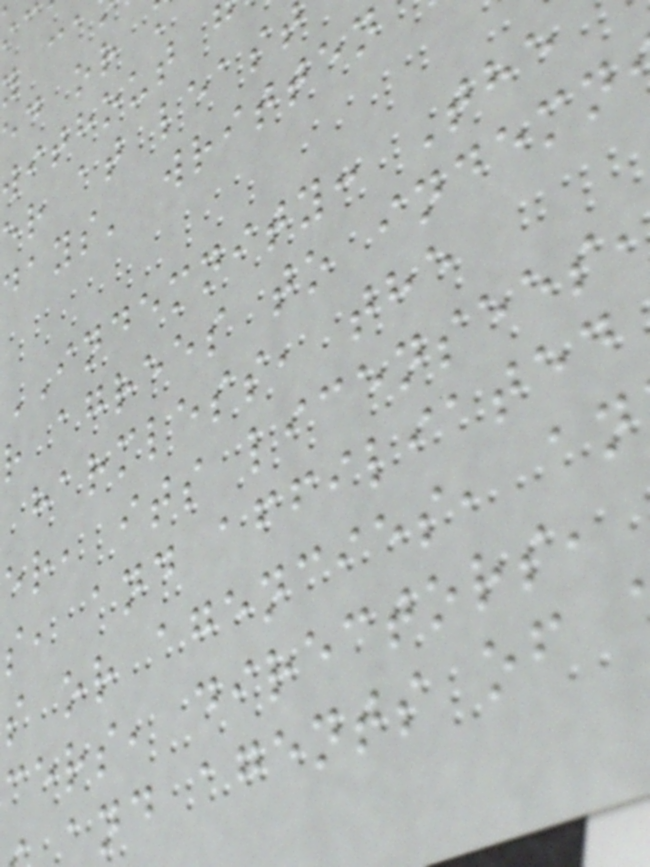without
er at least
days' written
INDEMNITY: The
r agrees to indemn
harmless, the
er, its licensees
s, and affiliated
s or agencies, an
cers, directors,
and agents of
